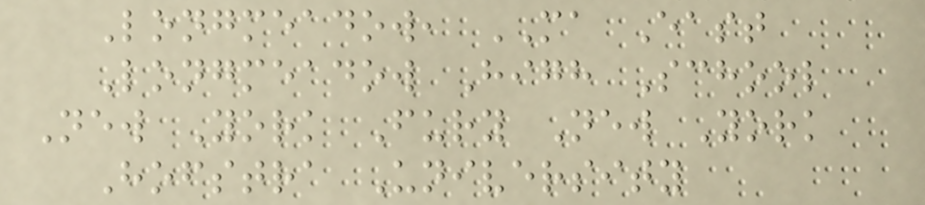Longmeadow, MA East
Longmeadow High School
New York Fury New York
Hofstra University
